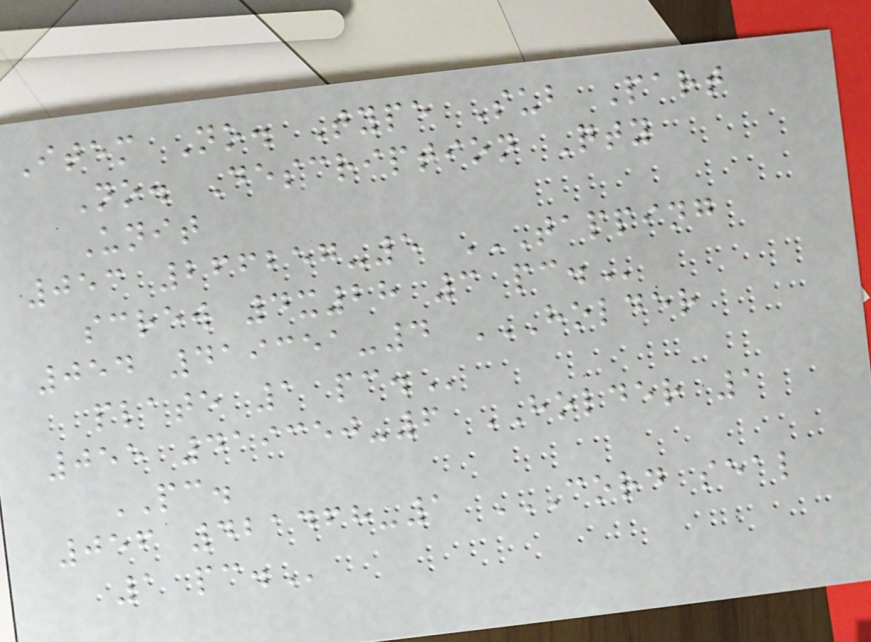Item No. Type Sub Part
No. Description Qty
Unit
053 266257-5 TAPPING
SCREW 4X28 3 PC.
054 419351-4 HOLDER
PLATE 1 PC.
055 419350-6 HOLDER 1
PC.
056 421468-1 CORD SEAL
1 PC.
